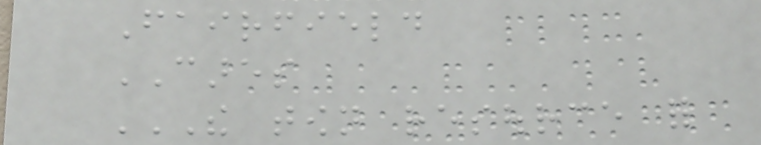Fairfield
CARES
THE TOWN RESOURCE FOR
